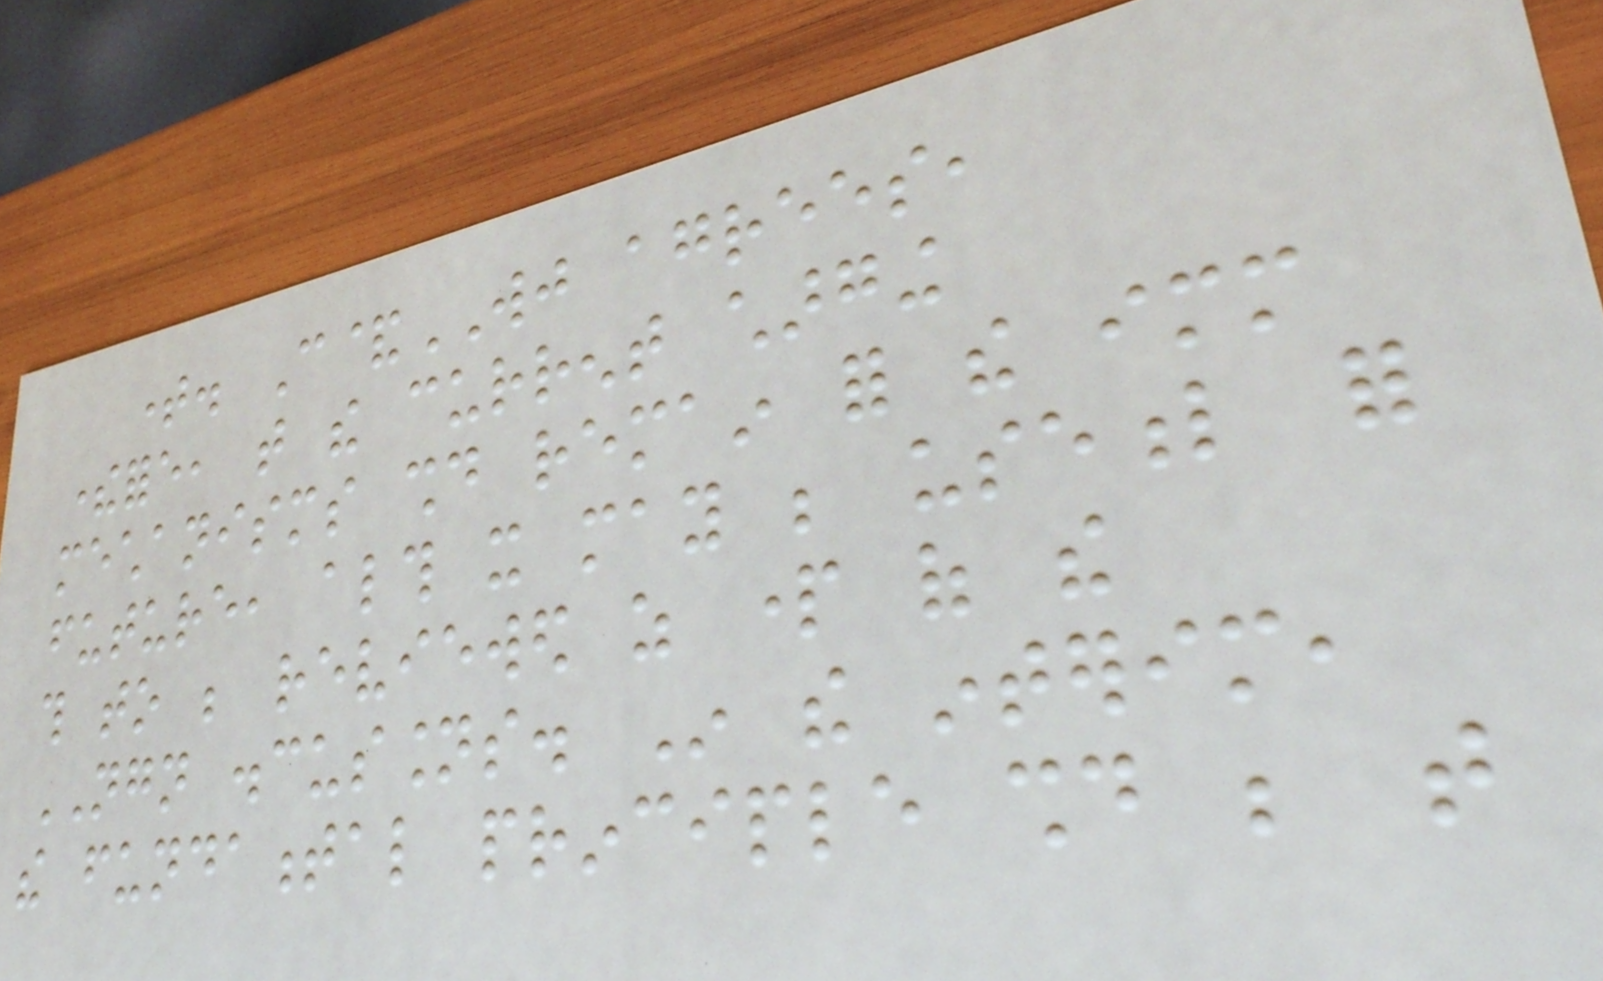time. C&WJ agrees,
therefore, that the current charging
mechanisms should remain for the immediate
future, although it may be useful for
this to be reviewed as part of the
NGN discussions. In the interim,
the fundamental principle should be that
